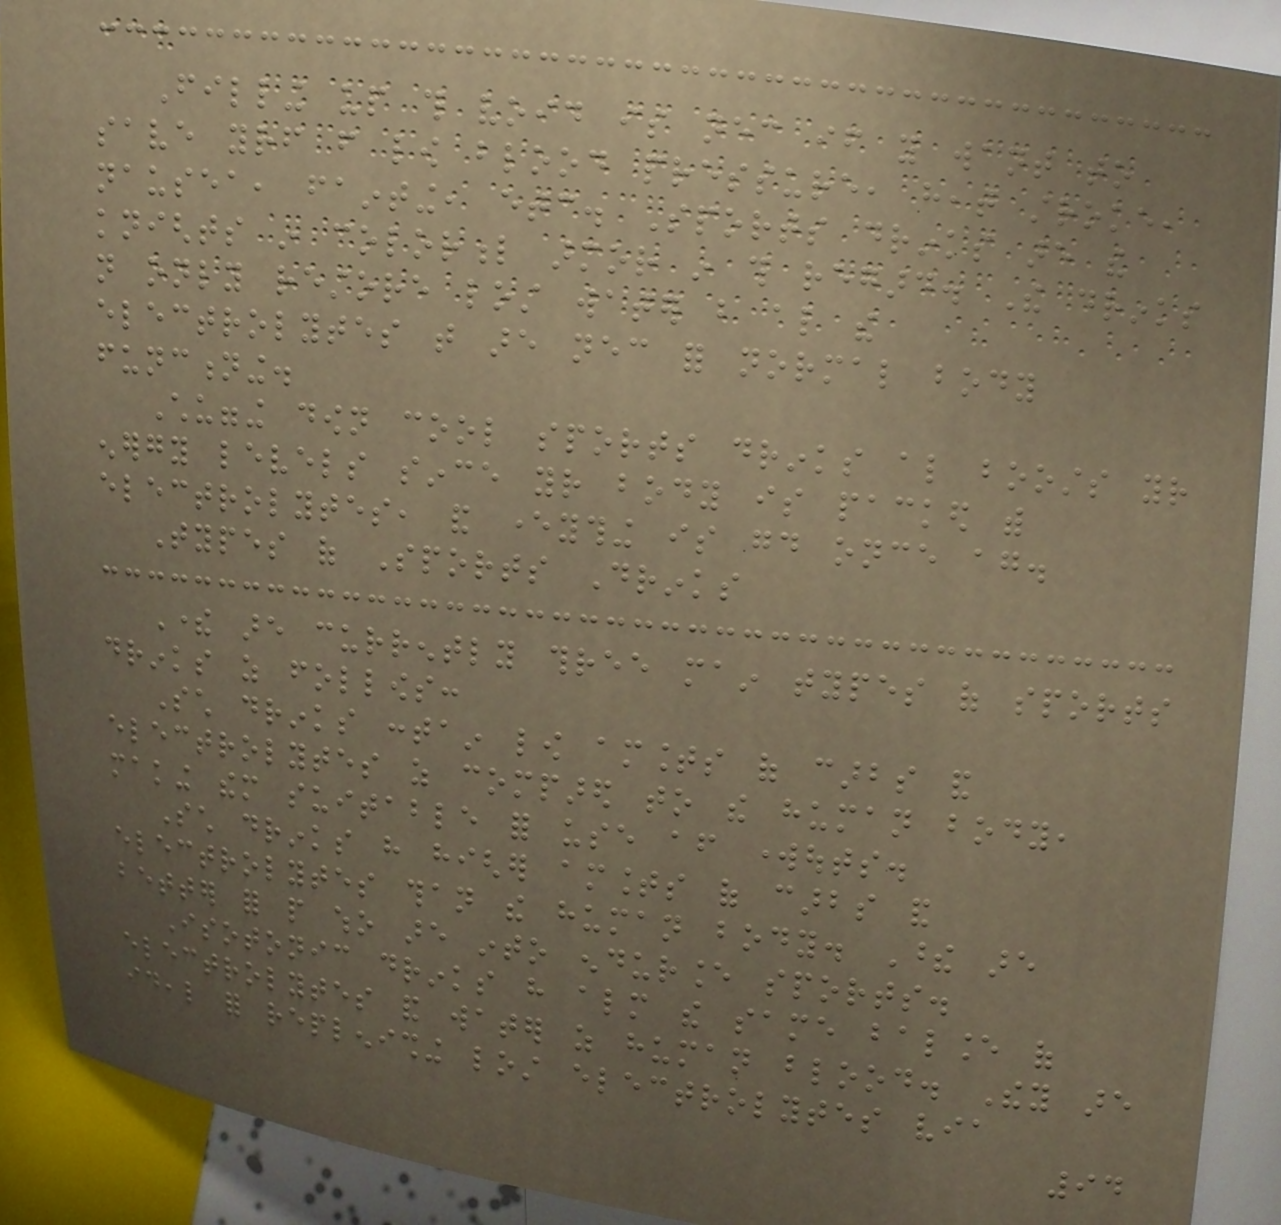Filling up this void is necessary if you want to
save yourself from low blood pressure, heat stroke,
nausea, fainting, etc. Sports drinks are the
knights in colorful armor in this regard. The drinks
not only restore lost water but also the
electrolytes that are necessary for normal body
functioning.
Chugging down cool sports drinks also boosts your
energy levels since your body is packed with
electrolytes, and everything is good once again.
Types of Sports Drinks
There are currently three main types of sports
drinks as follows:
Such drinks contain low amounts of carbs and
electrolytes as compared to the human body,
making them suitable for use after workouts.
Such drinks have higher amounts of carbs and
electrolytes than the human body. These are
better for people who are into endurance sports.
Isotonic drinks have almost the same balance of
electrolytes and water as human blood. They are
ideal for replenishing lost electrolytes via
94
